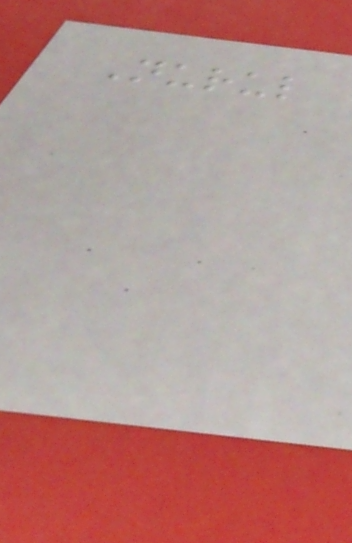Nurul
